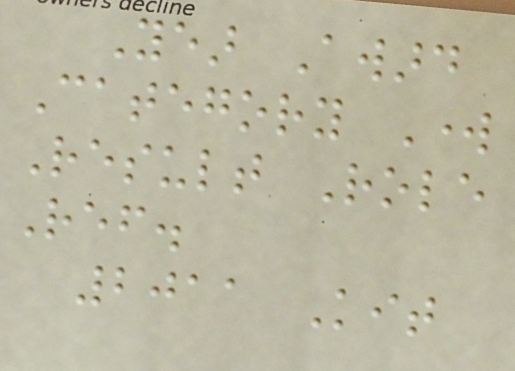Year Award
Category Work
Result Role
Ref.
2011 Kit
